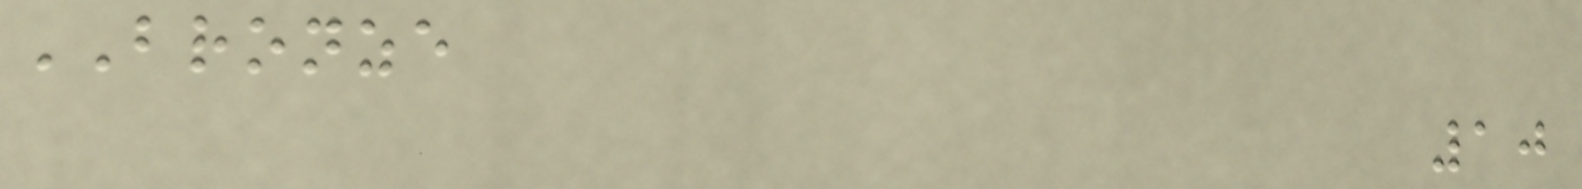BRONZE
10
